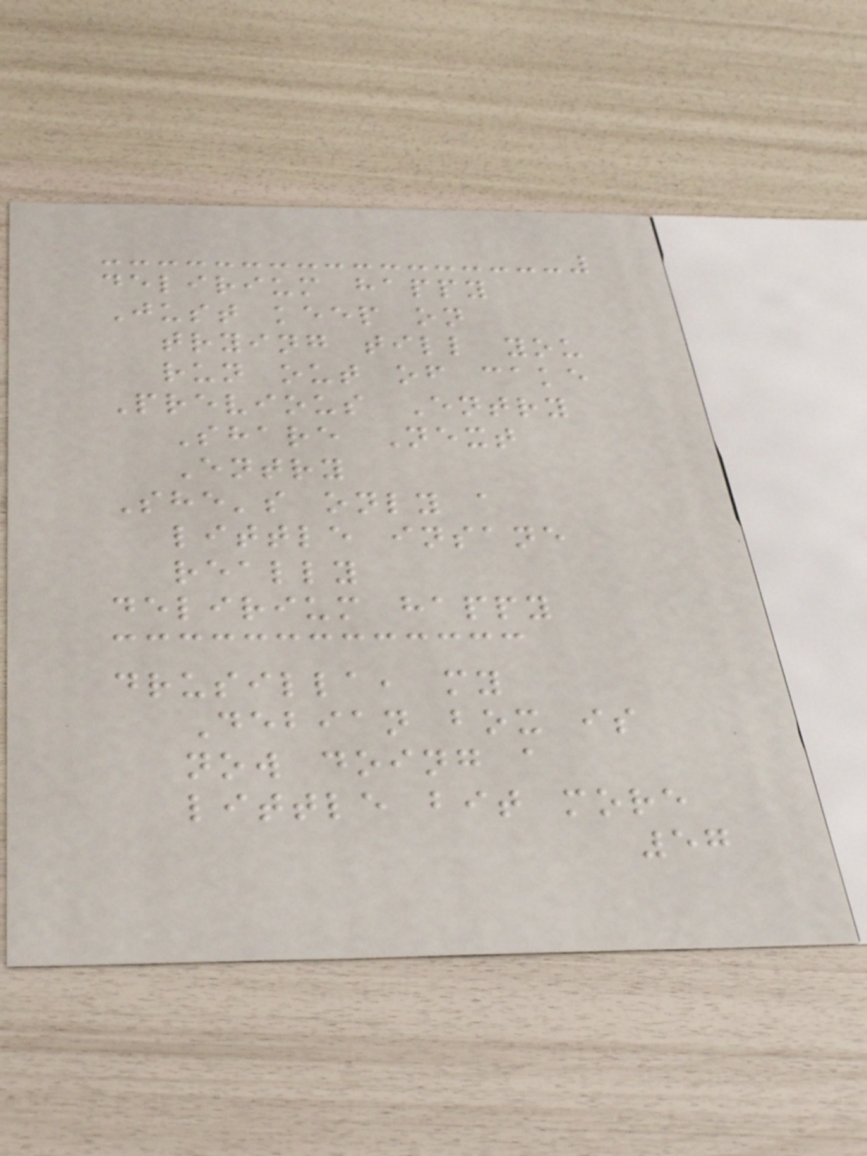delirium happy
Just keep on
trying till you
run out of cake
Previous Entry
Share Next
Entry
She's only a
little insane
really
delirium happy
drusilla, my
Debian box is
now doing a
little bit more
57
